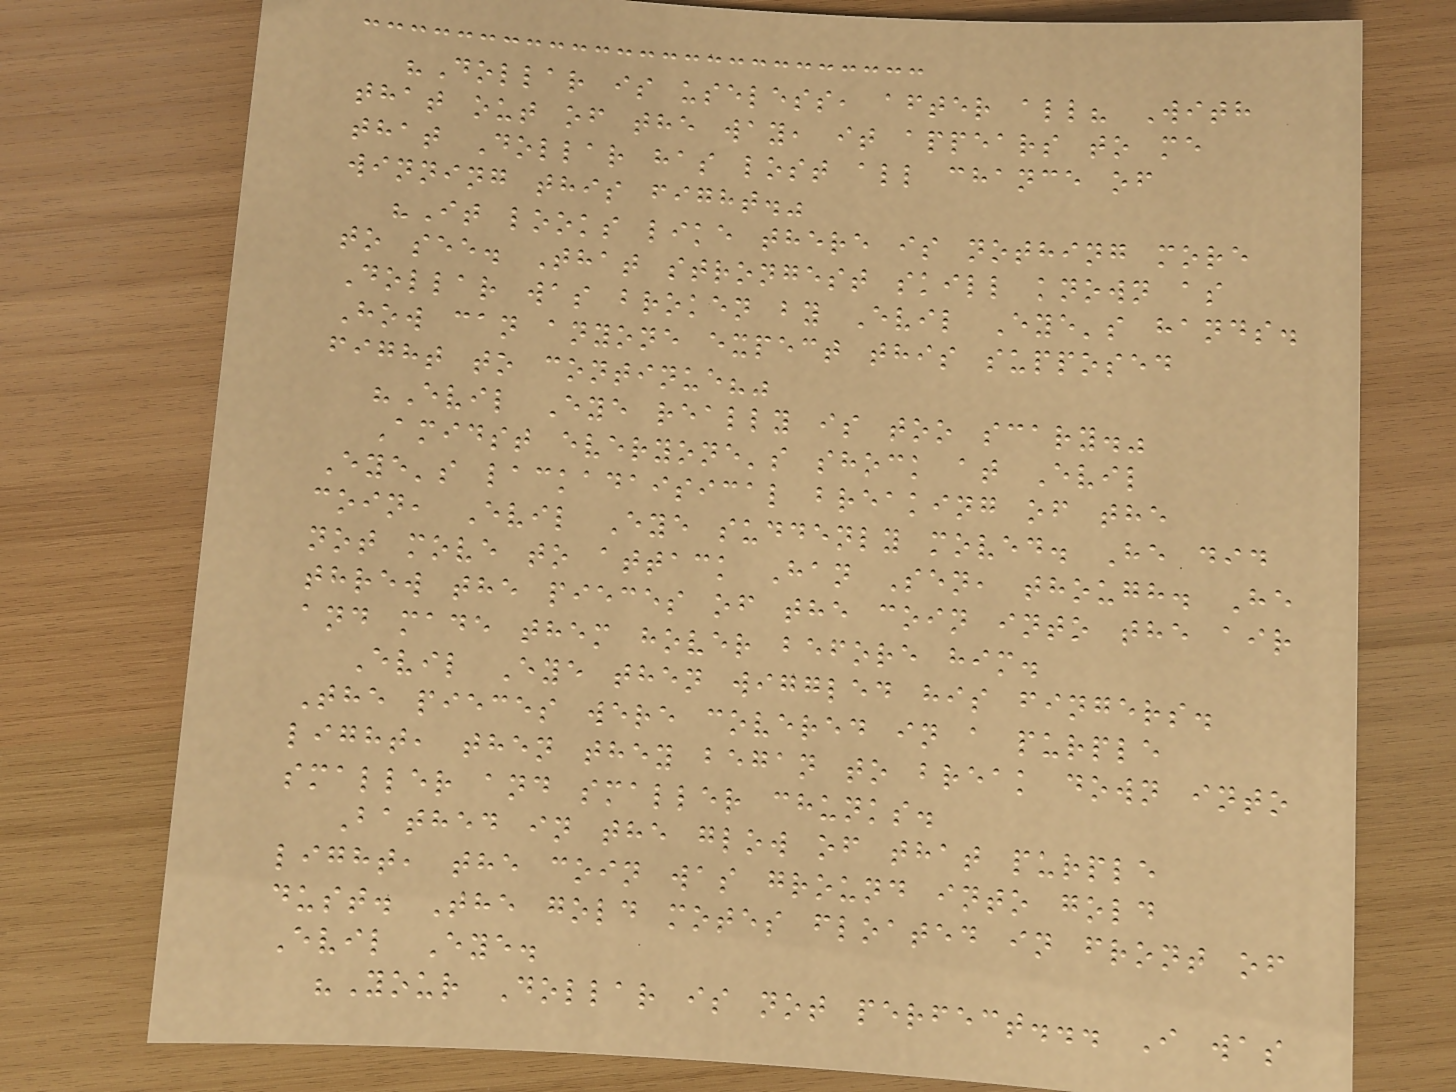"Dollar is useless, after all? With
that out of the way, it appears to me
that Dollar has lost all chance of
winning this fight."
"It looks like there is nothing more
to see. That strongest skill known as
Dollar was broken by Evil Eye's hands.
How can anyone expect this supposed
fight to continue?"
"Evil Eye really is too scary."
Amidst everyone's shock at Evil
Eye's lackadaisical breaking of the
coin, Evil Eye suddenly moved. He did
not move to attack Han Sen, though. He
threw the pieces of the coin into the air
and made them hover before him.
Evil Eye then wiggled his fingers.
The pieces were covered in a purple
light, then they began to break down into
smaller and smaller chunks.
Bathed in the glow of that purple
light, the coin was ground into gold
dust. The gold motes floated in front of
Evil Eye.
"Your Dollar is not perfect... I was
